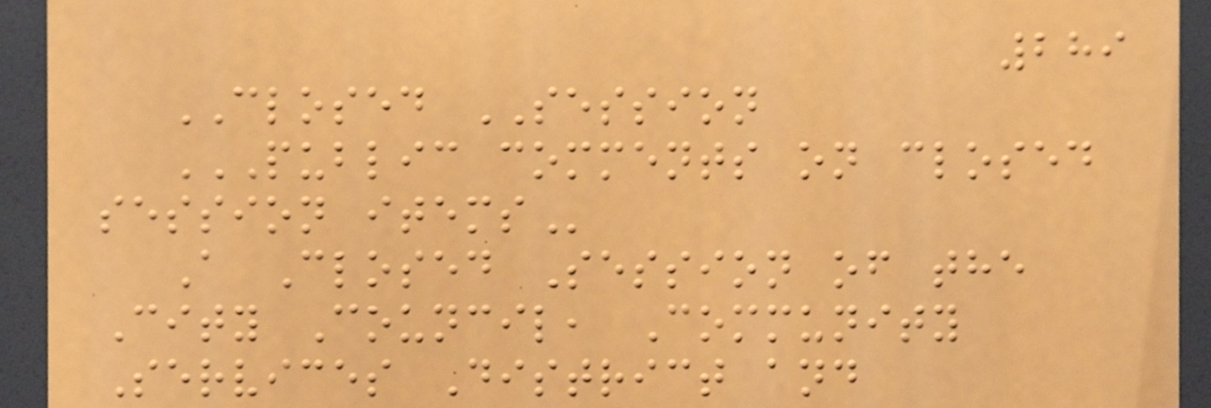289
CLOSED SESSION
PUBLIC COMMENTS ON CLOSED
SESSION ITEMS
A Closed Session of the
City Council, Community
Services District and
